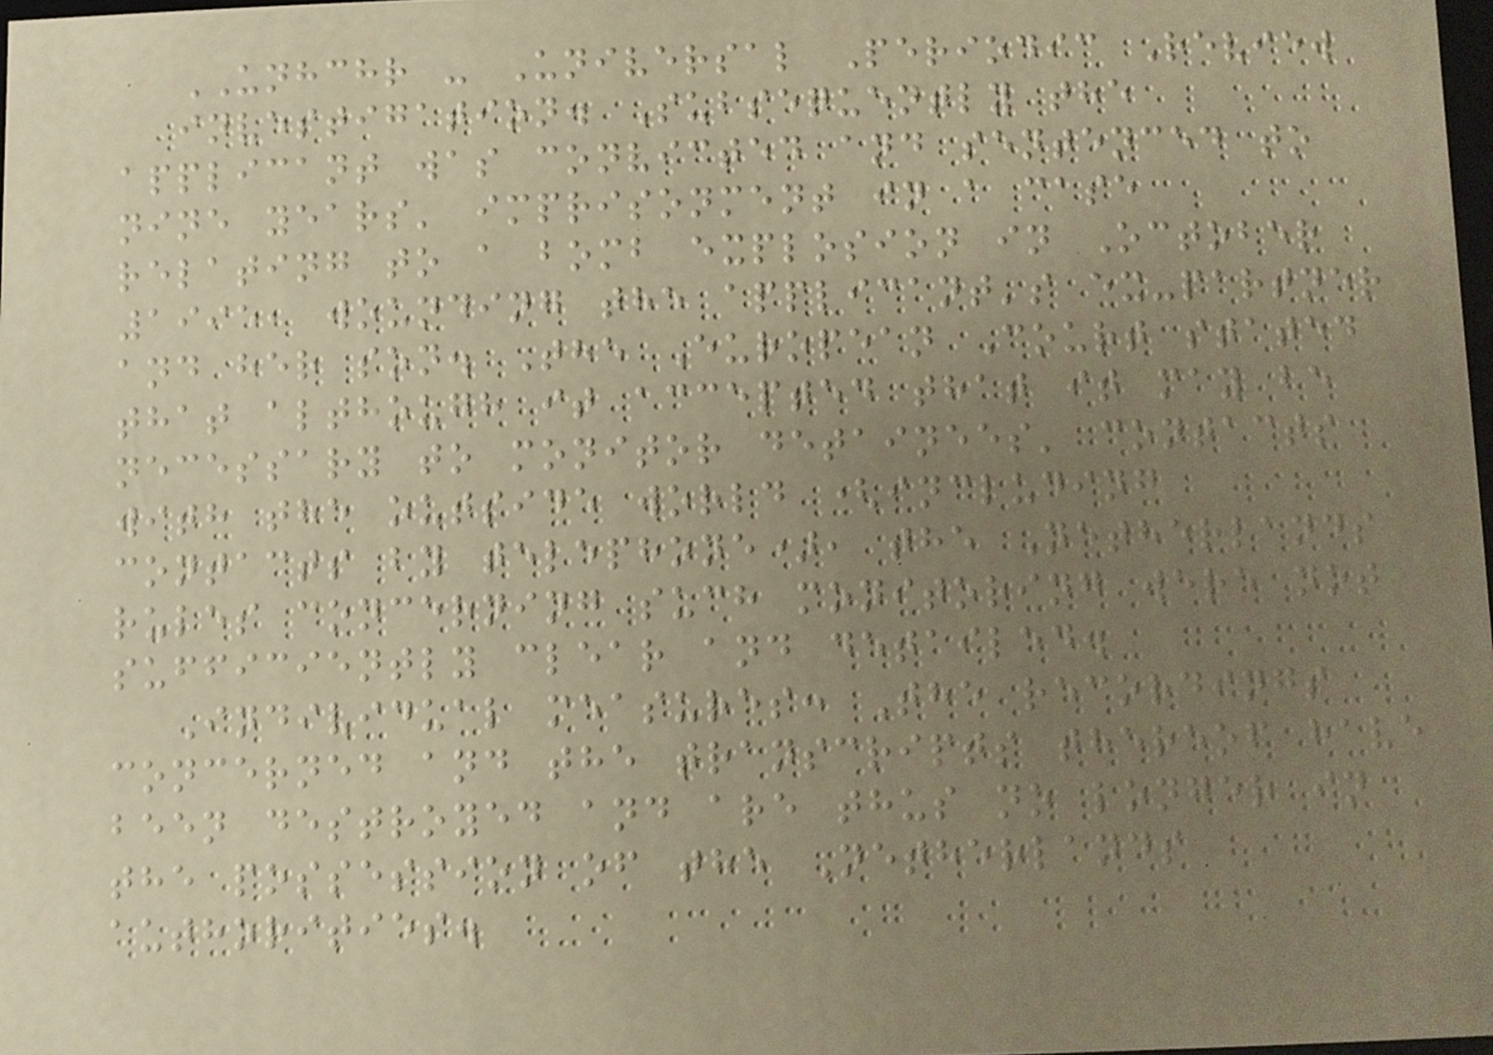UNHCHR - Universal Periodic Review
investigation. Subsequently the
applicant was convicted and sentenced to
nine years' imprisonment in a case
relating to a bomb explosion in October
1995, wounding the applicant's ex-partner
and her son. The European Court stated
that although it accepted that it may be
necessary to monitor detainees' contacts
with the outside world (including
contacts by telephone), the Netherlands
rules concerning such monitoring were not
sufficiently clear and detailed.
Individual measures: The recordings
concerned and the transcripts thereof have
been destroyed and are thus no longer in
the possession of the Netherlands
authorities.
